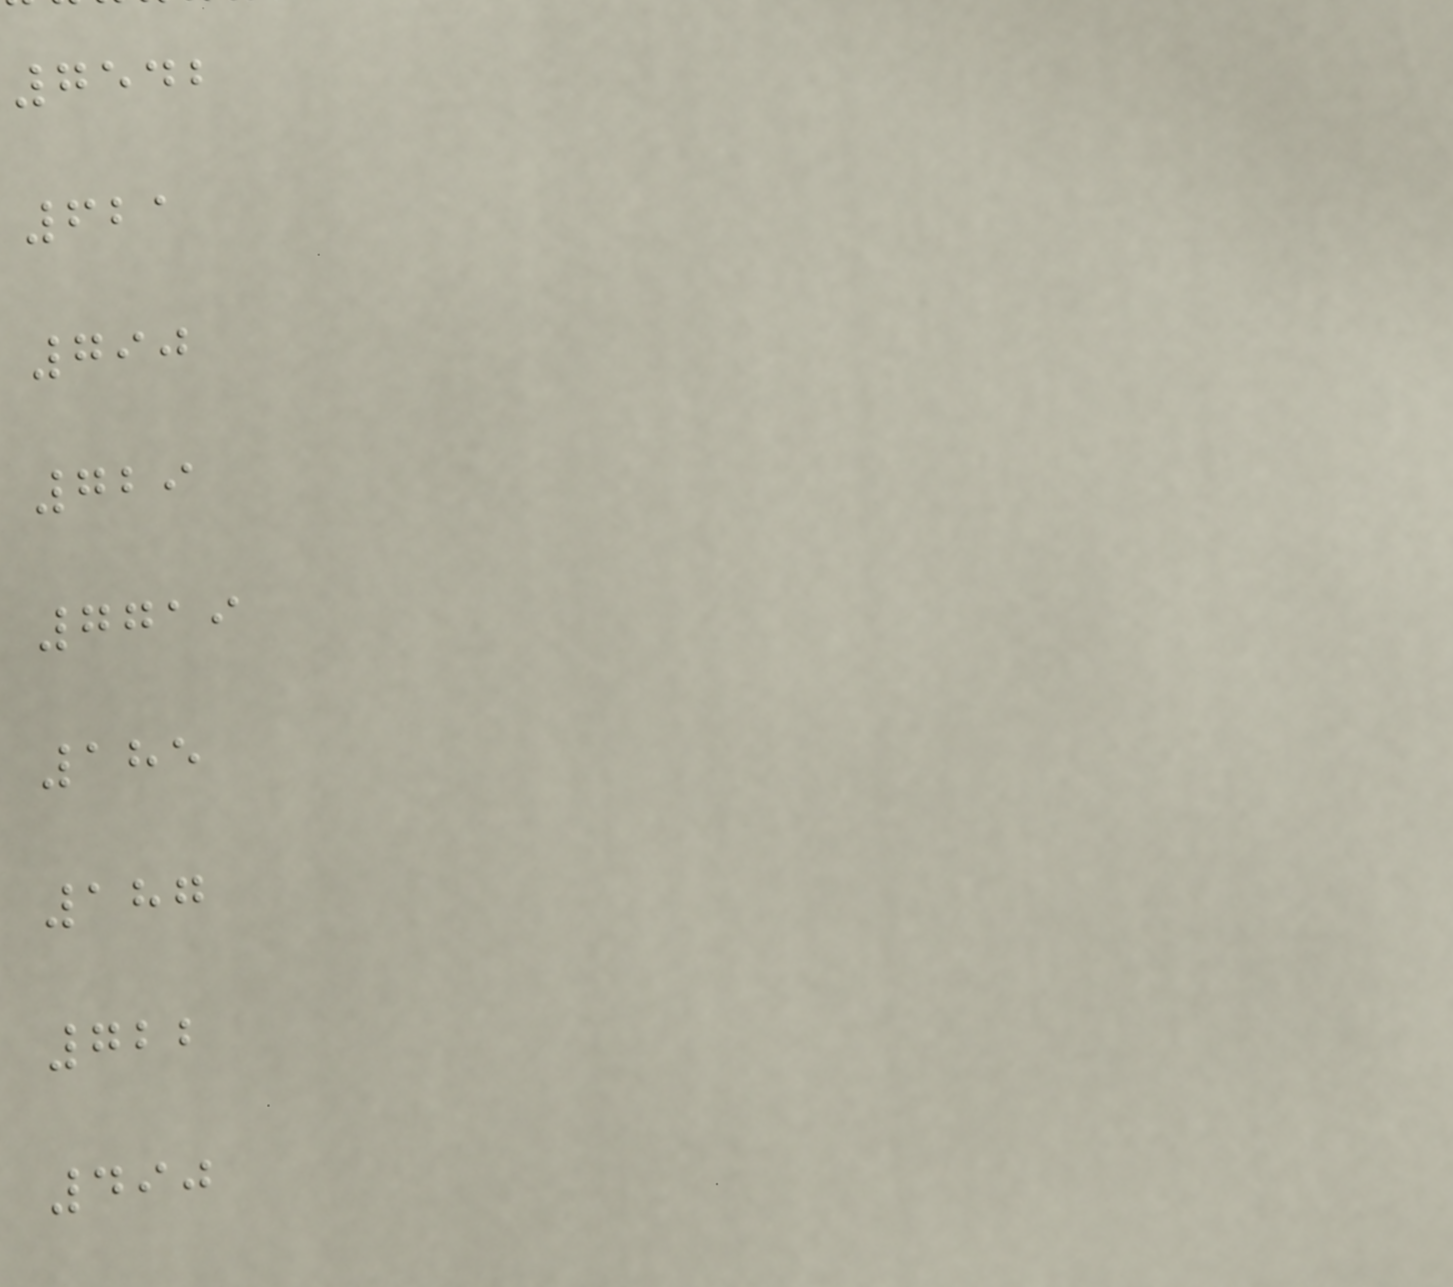7542
621
790
729
7719
185
187
722
490
